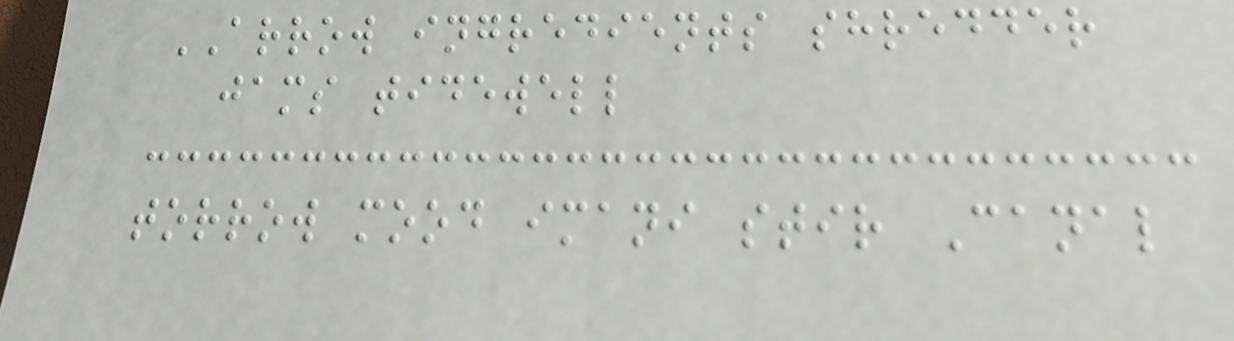ARROW ingredients shredder
jams tidewell
torrow mood imani stir Canal
